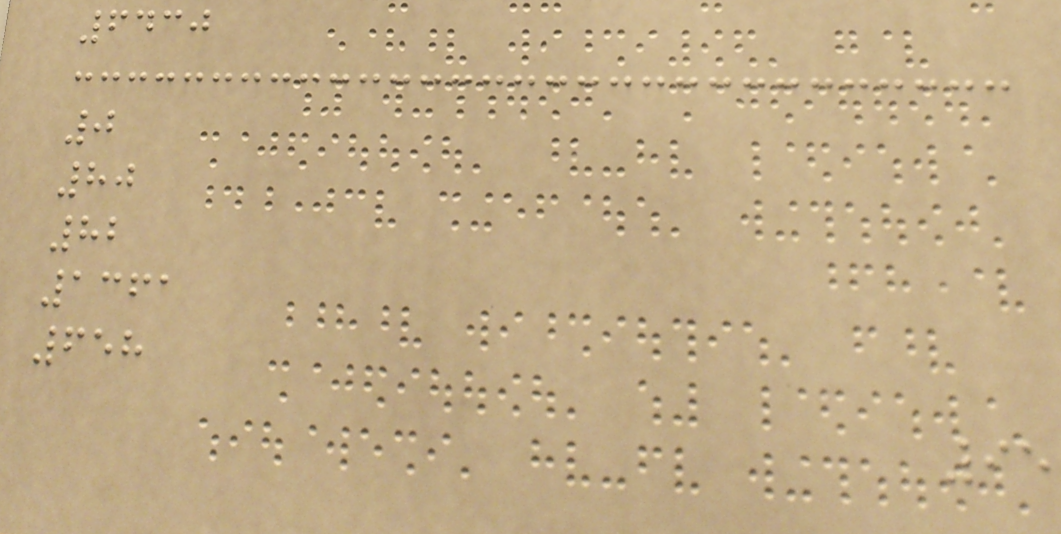6430
0
80
82
1361
658
95
